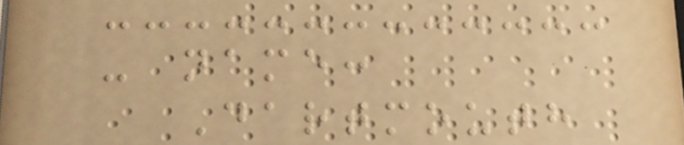- name:
Dartmouth
